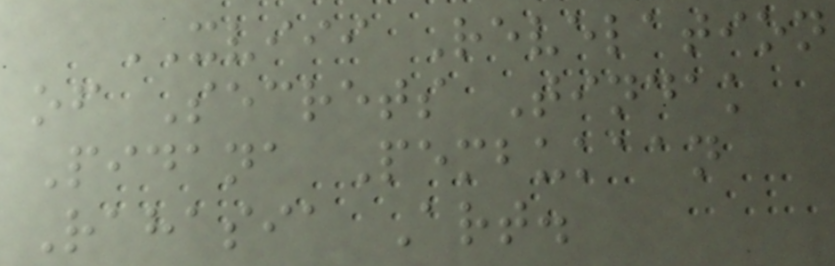XVIII Revelation
of Secrets Tindak
Pidana Pembukaan
Rahasia Art.
